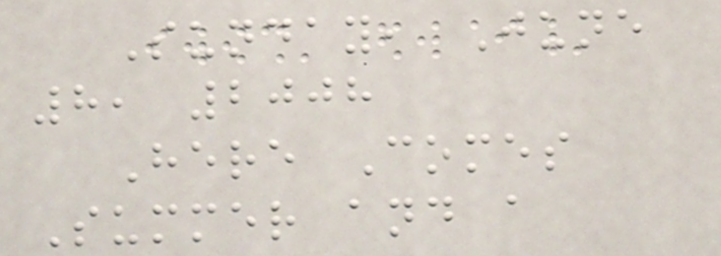Sunday, June
8, 2008
Here Comes
Summer and a
